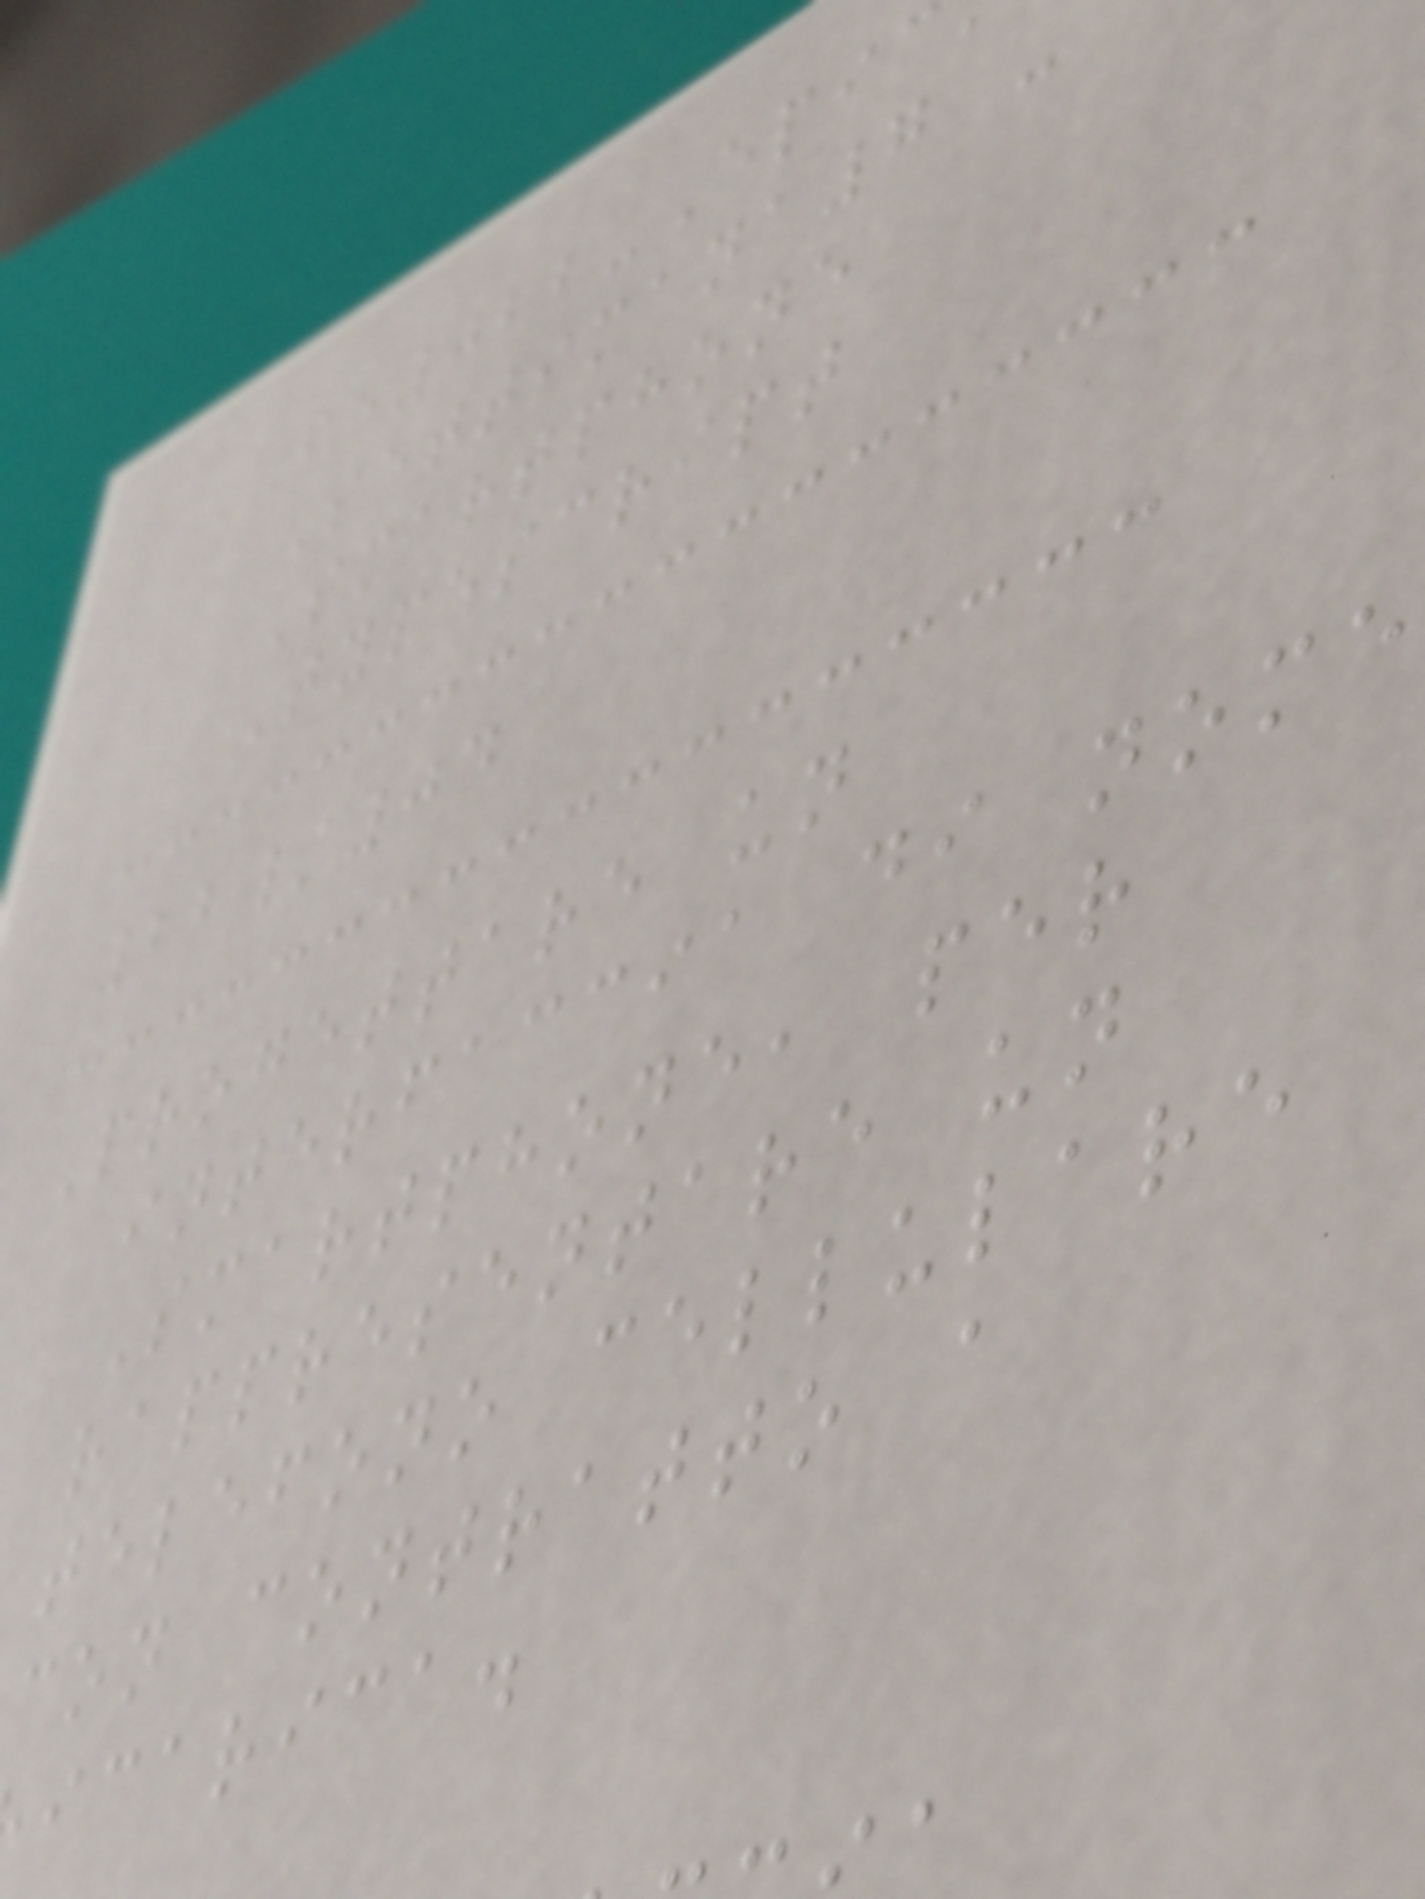FE022-Epic
Settimana7 -
Smartphone
Typescript
22/04
Progettare un
interfaccia di nome
Smartphone, per
rappresentare un
telefono cellulare
con contratto a
icarica.
